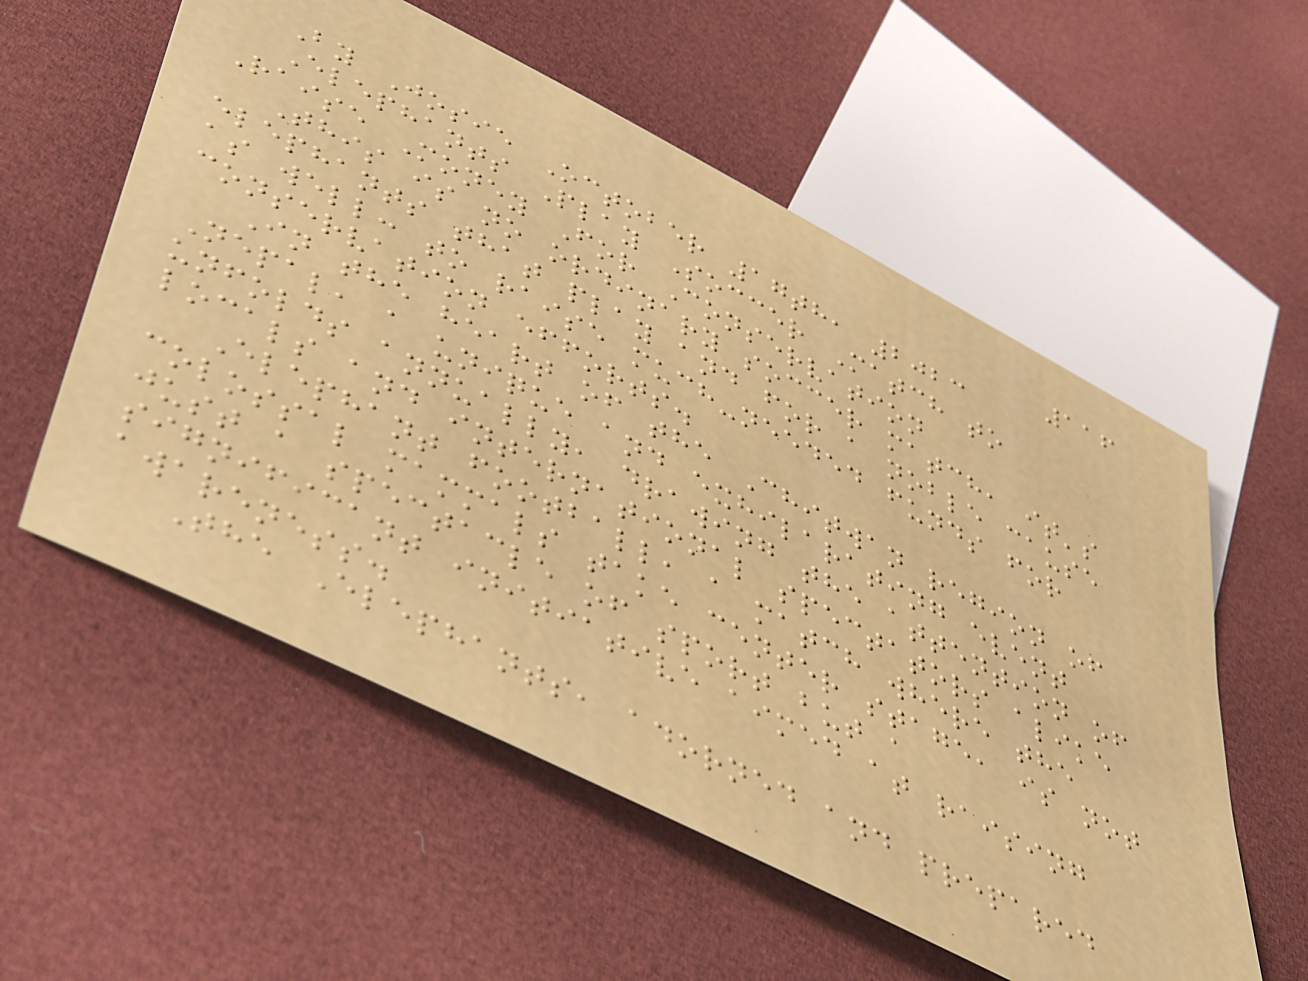116
By Josie October 17th, 2023
Elephants Play Soccer Match to
Raise Money For Conservation
This is no ordinary soccer match, it's
elephants that play and for a noble cause
as well: to raise much-needed funds for
conservation efforts.
In the heart of the Chitwan region of
Nepal, a unique and exhilarating event
unfolds annually, drawing the attention of
locals and international spectators alike
Elephant football, a match where the
colossal mammals take center stage, is not
just a spectacle of sport but a
significant initiative aimed at raising
awareness.
The Elephants, adorned and prepared
